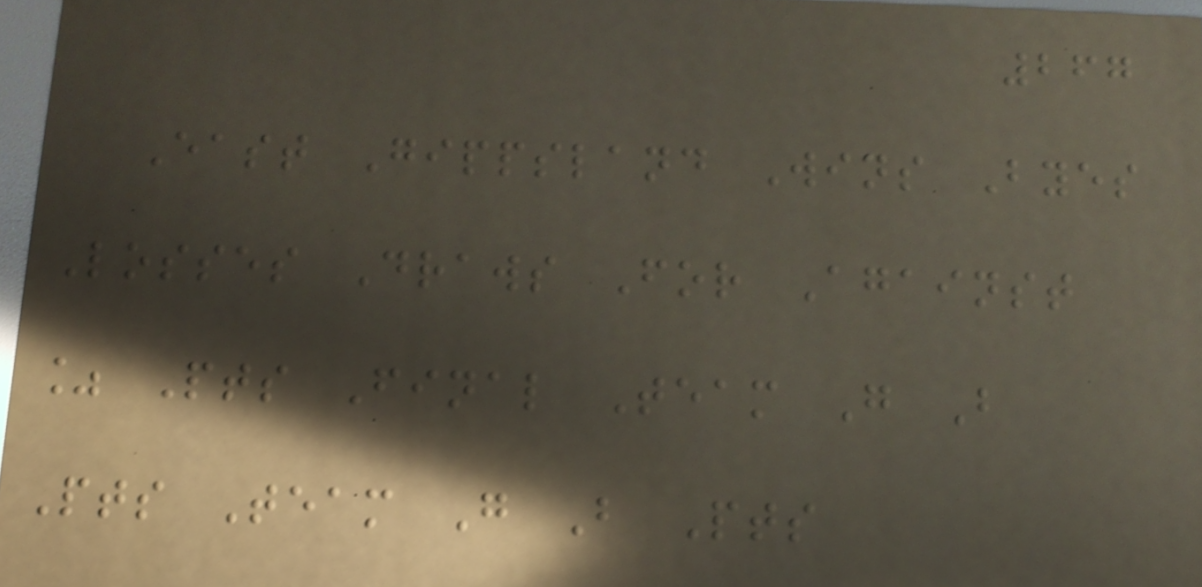267
East Gippsland Wins Byes
Losses Draws For Against
% Pts Final Team G B
Pts Team G B Pts
